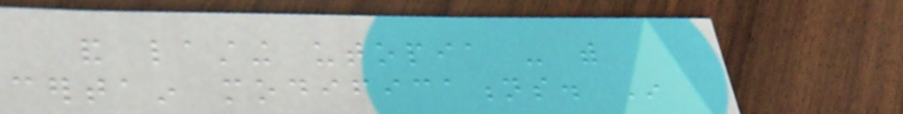and lasting utopia - with
certain modifications. In
